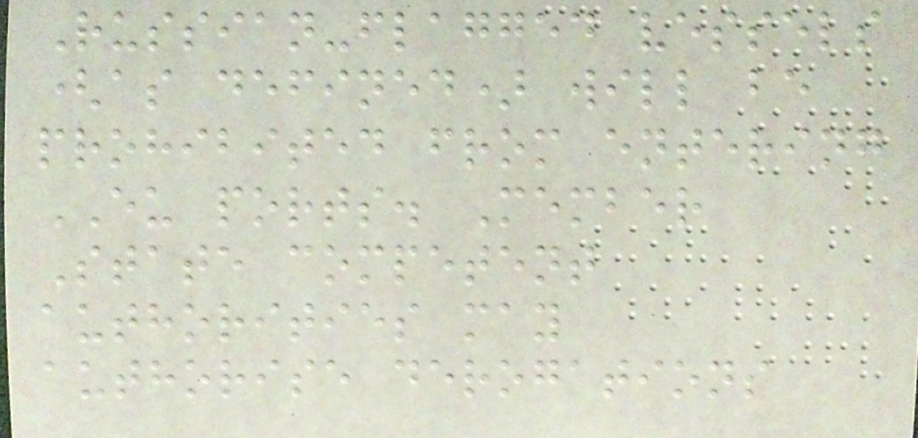Russian-flagged vessels
(as defined) will be
prohibited from entering
EU ports. Member
State competent
authorities may
authorise derogations
